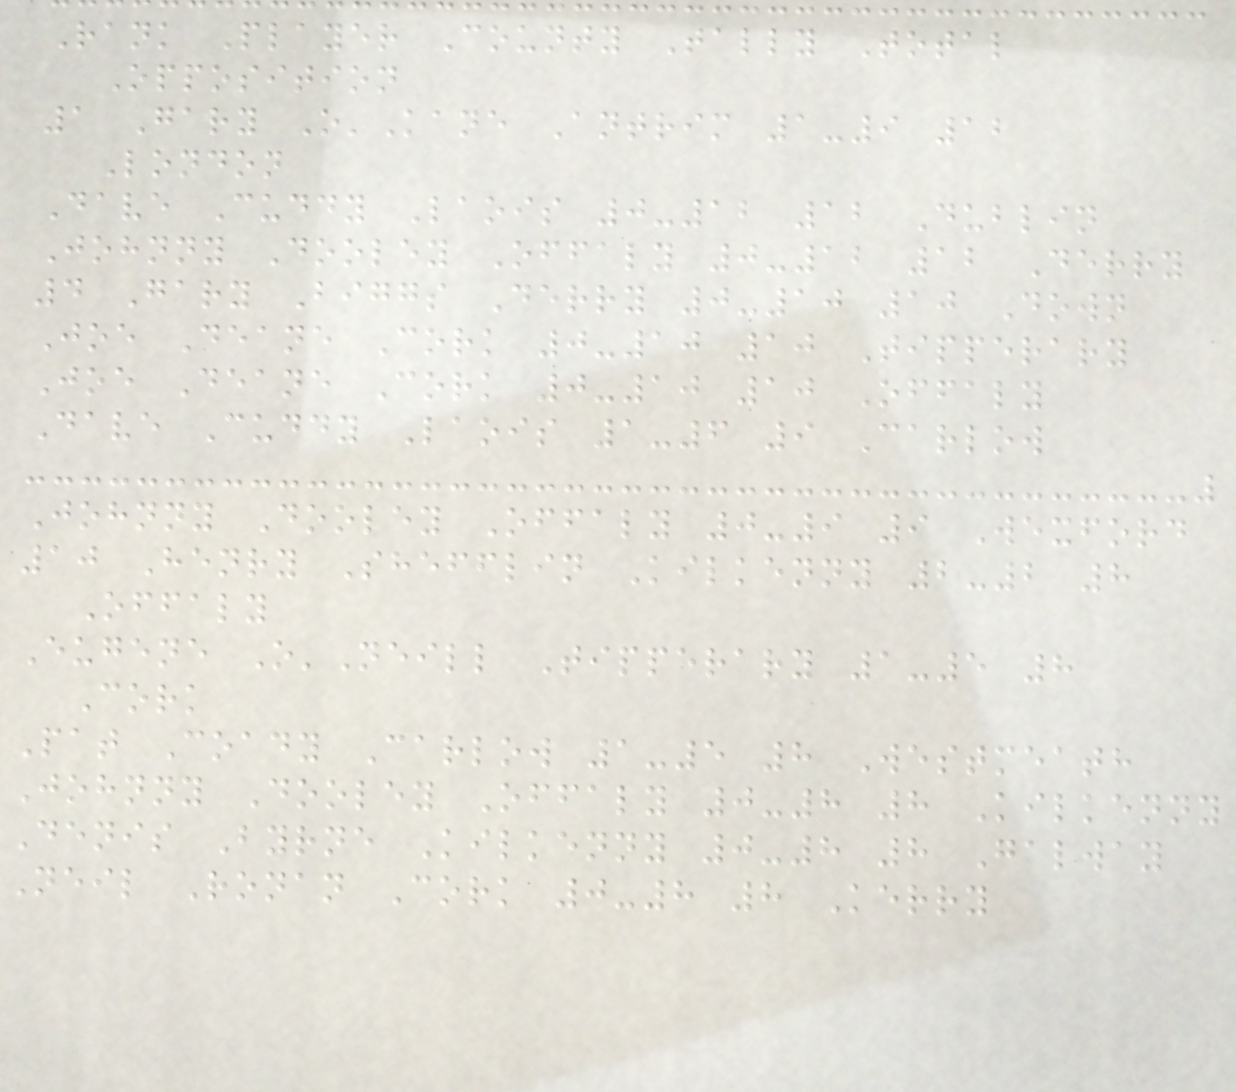Rank Player County Tally Total
Opposition
1 Gary O'Kane Antrim 1-9 12
London
Dave Cuddy Laois 0-12 12 Dublin
Johnny Dooley Offaly 0-12 12 Derry
4 Gary Biggs Derry 0-10 10 Down
Joe Deane Cork 0-10 10 Tipperary
Joe Deane Cork 0-10 10 Offaly
Dave Cuddy Laois 1-6 9 Carlow
Johnny Dooley Offaly 0-9 9 Wexford
10 Henry Shefflin Kilkenny 2-2 8
Offaly
Eugene O'Neill Tipperary 1-5 8
Cork
Pat Coady Carlow 1-5 8 Westmeath
Johnny Dooley Offaly 0-8 8 Kilkenny
Denis Byrne Kilkenny 0-8 8 Galway
Neil Ronan Cork 0-8 8 Kerry
